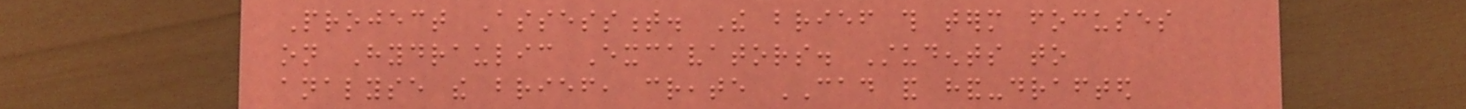Project Assessment. The brief this term focuses
on Hydraulic Excavators. Students to
analyse the brief, create CAD and hand-drafted
